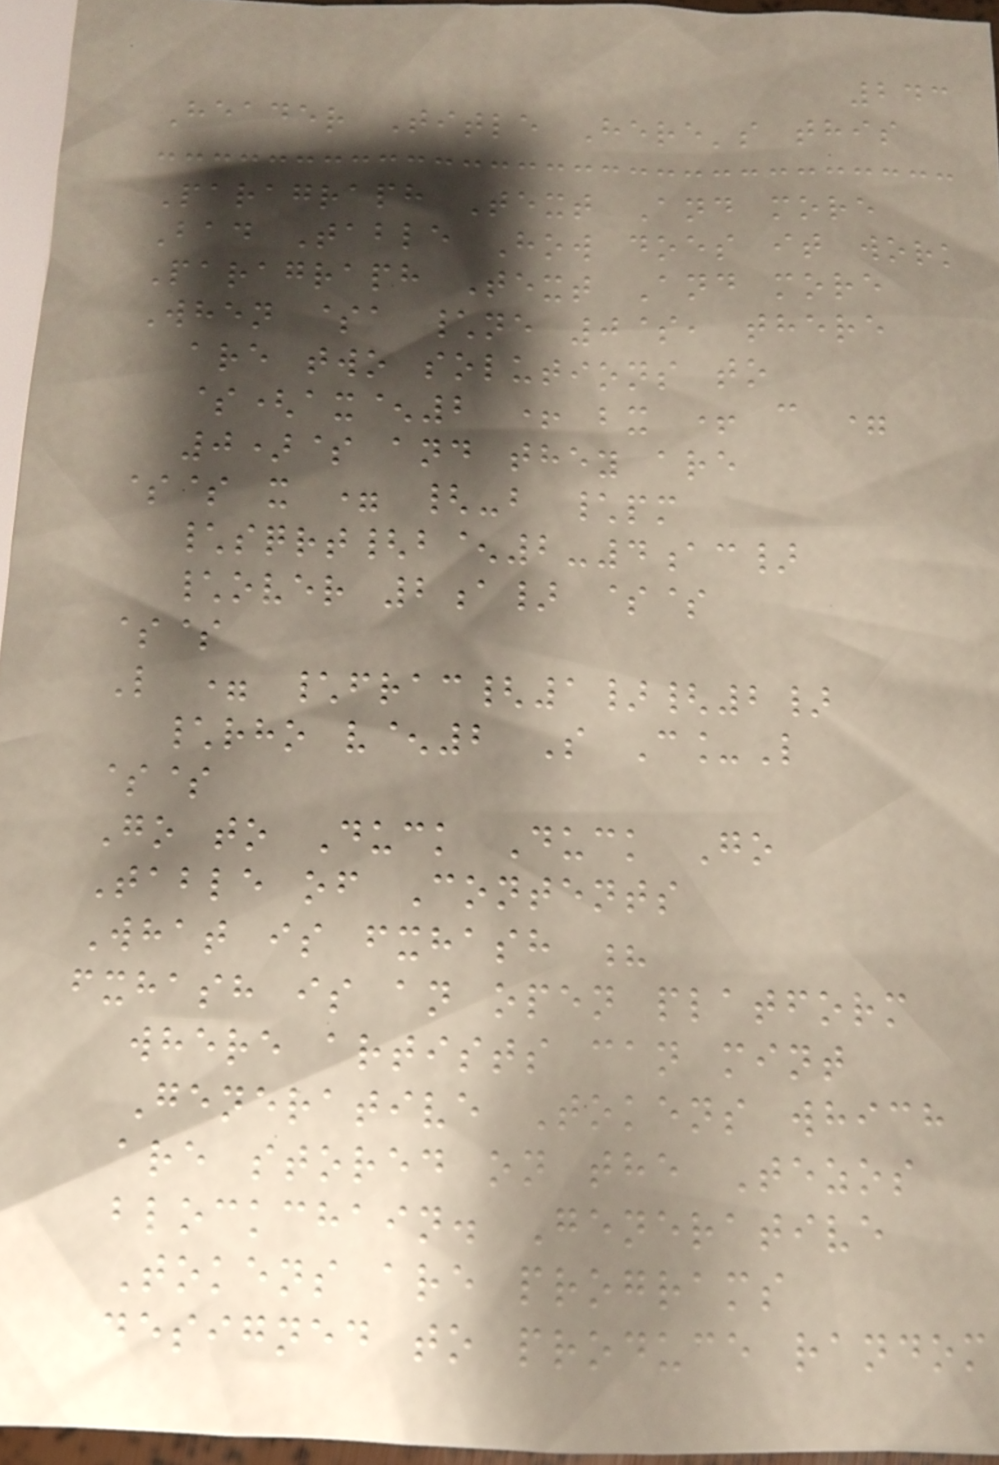243
Header Title Here's this
Paragraph Text And more
Bad Table How does it work
Paragraph Text And more
When $a \ne 0$, there
are two solutions to
$(ax^2 + bx + c =
0)$ and they are
$$ x = {-b \pm
\sqrt{b^2-4ac}
\over 2a} $$
$$
L = \frac{1}{2}
\rho v^2 S C_L
$$
Go to Duck Duck Go
Table of Contents
What is fxhash ?
fxhash is an open platform
where artists can mint
Generative Tokens which
are stored on the Tezos
blockchain. Generative
Tokens are programs
designed to produce random
